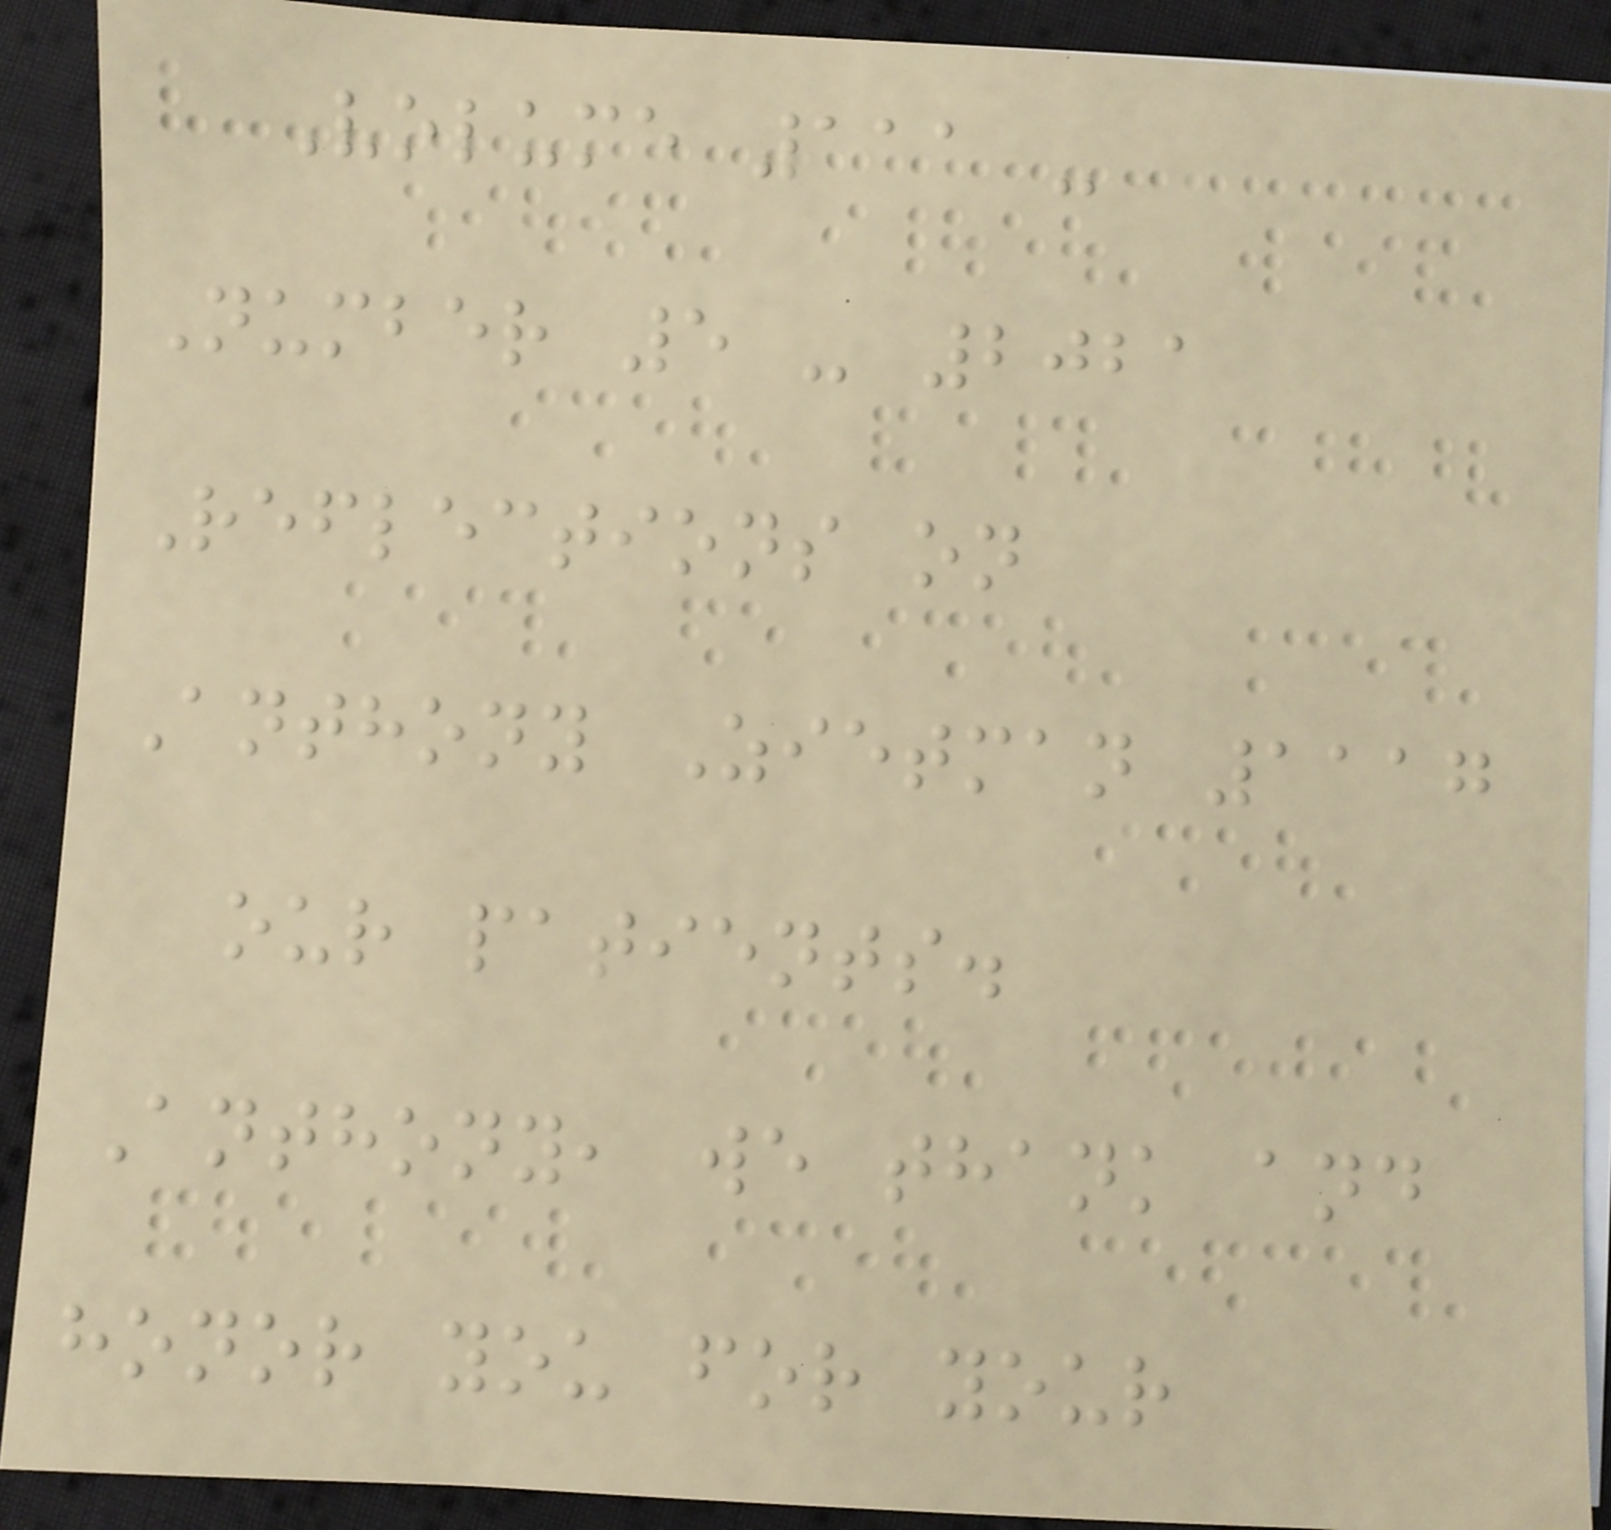Volume 111 -
Number 5 - 2021
Reflections on
Anthony Zietman 1117
our patients.
Anthony, we thank and
honor you for your
